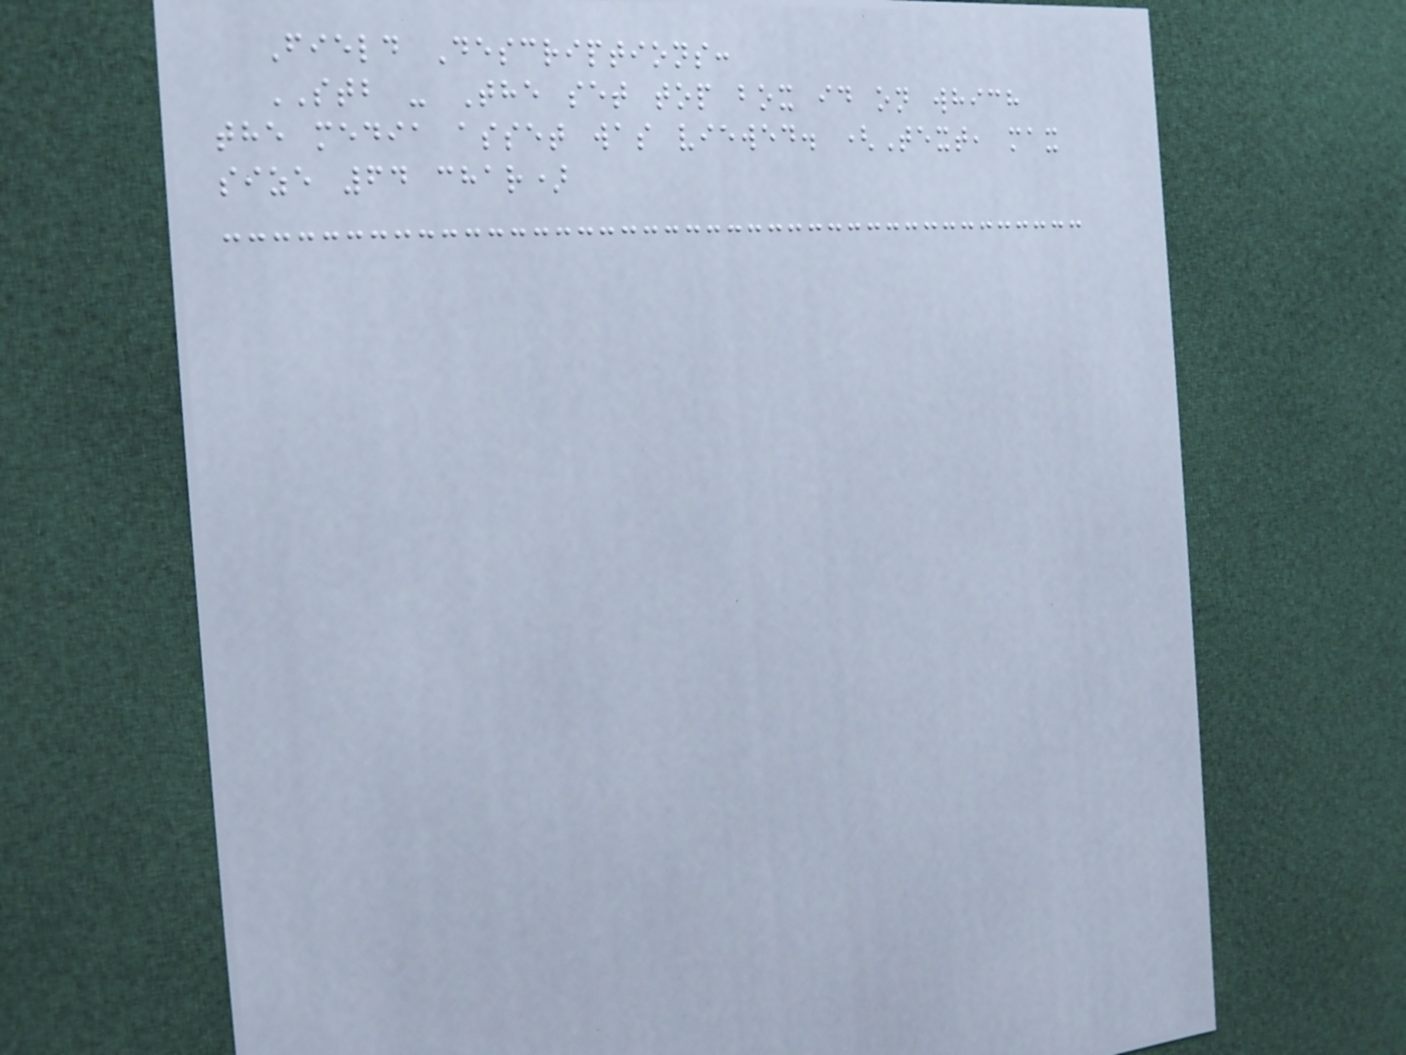Field Descriptions:
STB - The set top box id on which
the media asset was viewed. (Text, max
size 64 char)
